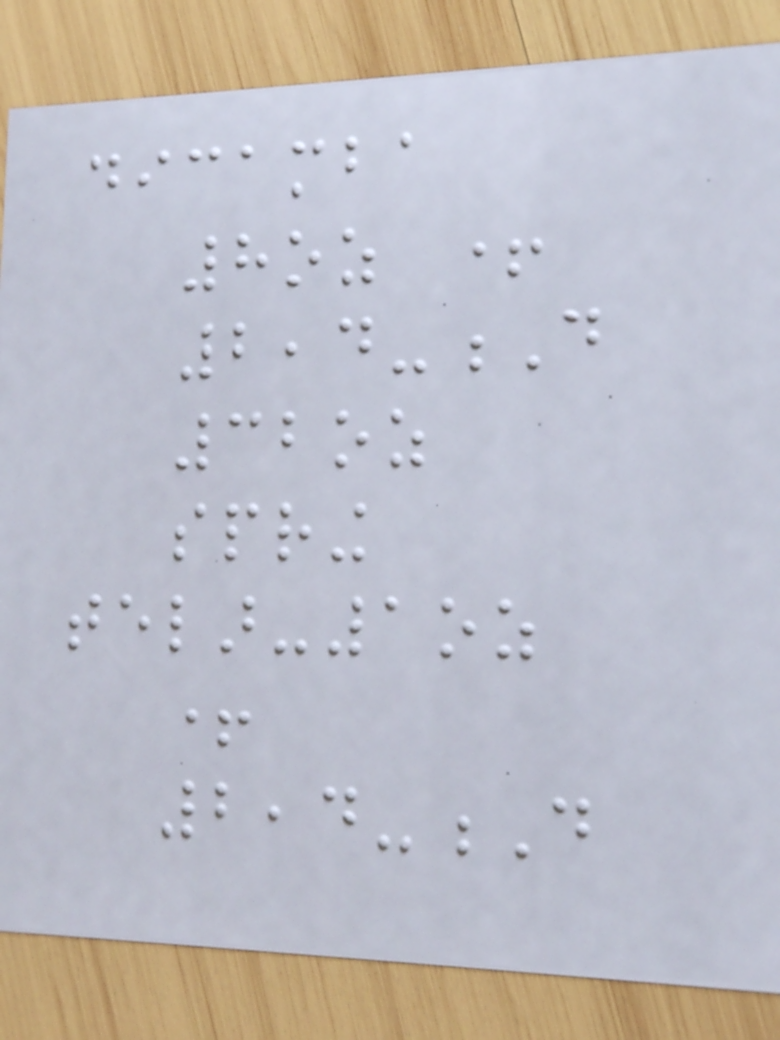dicamba
8oz +
2,4-D
32oz
spring
telar-1oz
+
2,4-D
